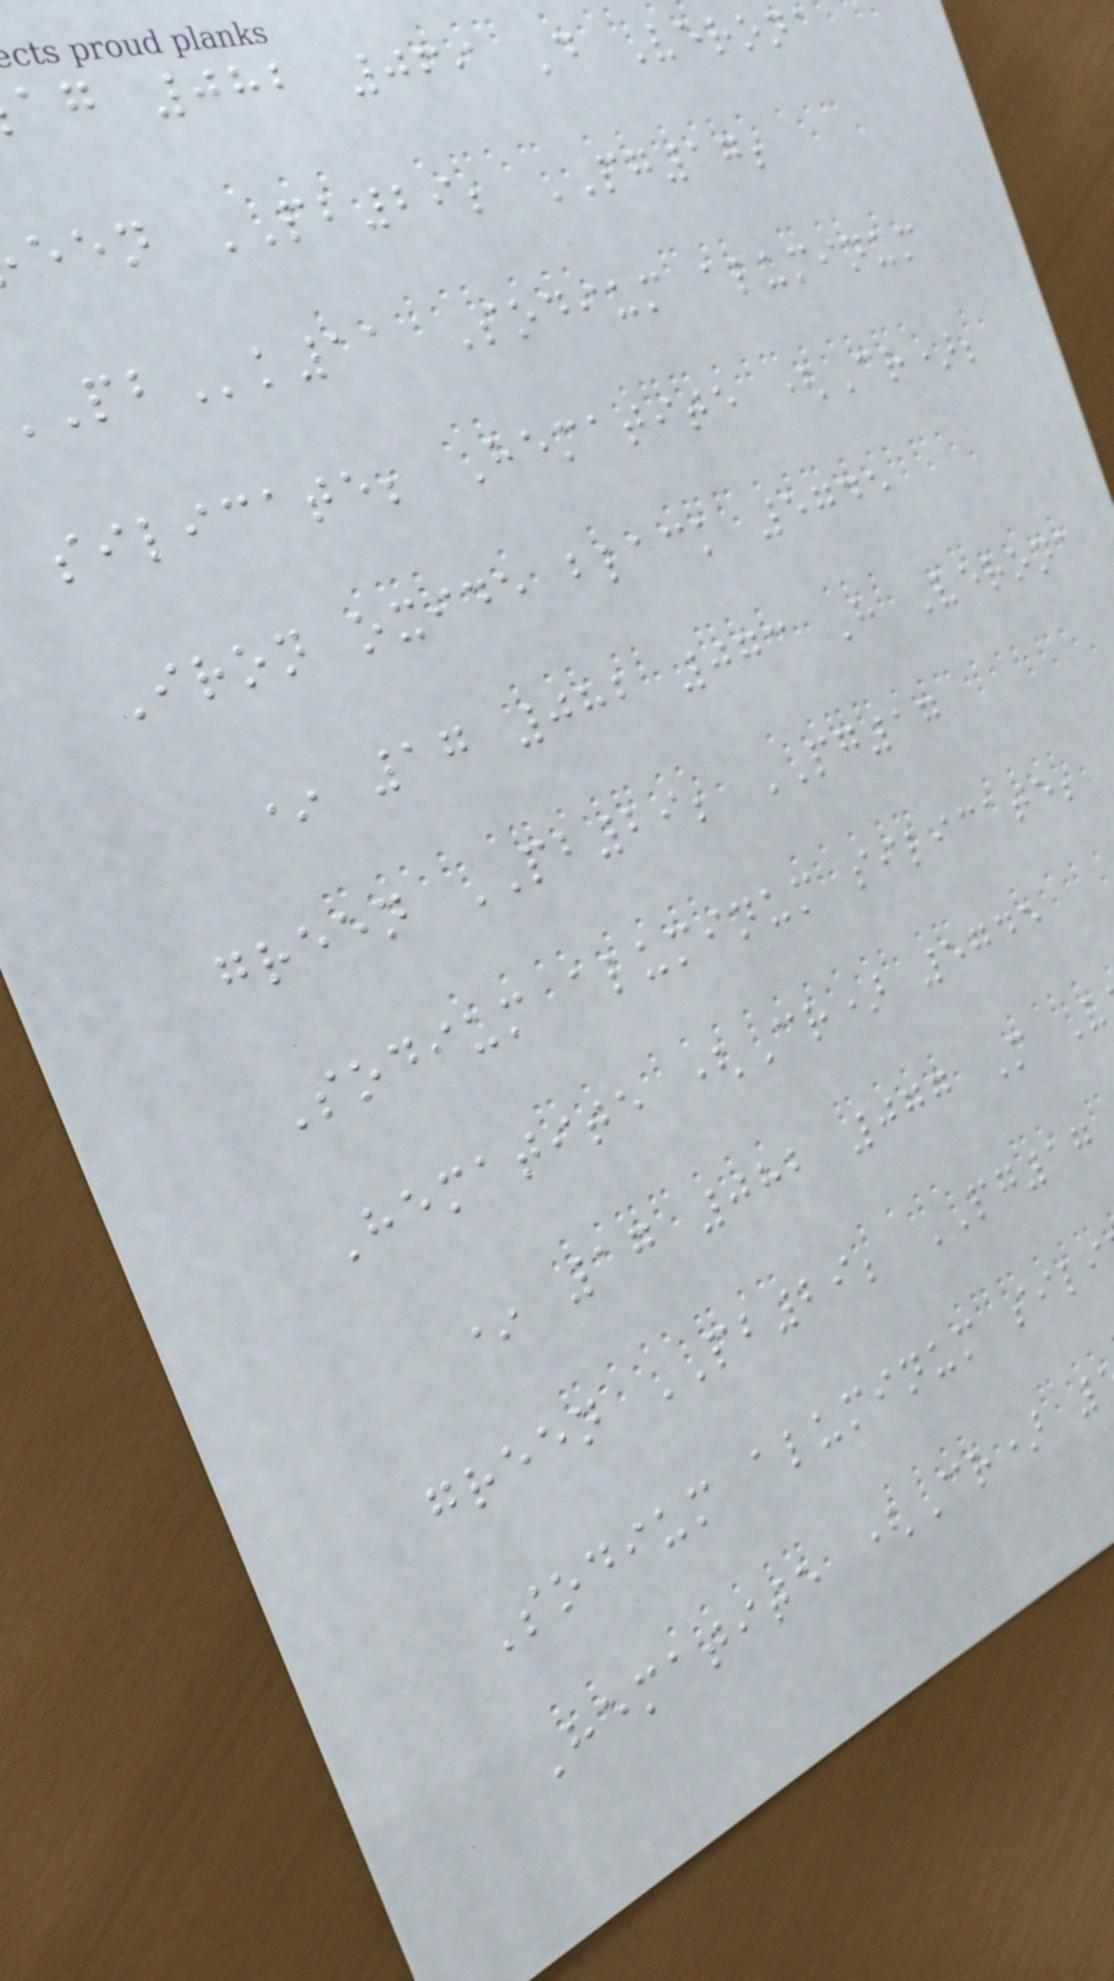ag 082 069 D Verona
een PB29; PG17;
k11 Sodium aluminum
silicate; Hematite (Cr);
Iron oxide black 5745
* 17 082 073 H Verona
green PB29; PG17
Sodium aluminum silicate;
Hematite (Cr) 5745
* 17 082 077 M V
green PB29; PG17
Sodium aluminum sili
Hematite (Cr)
